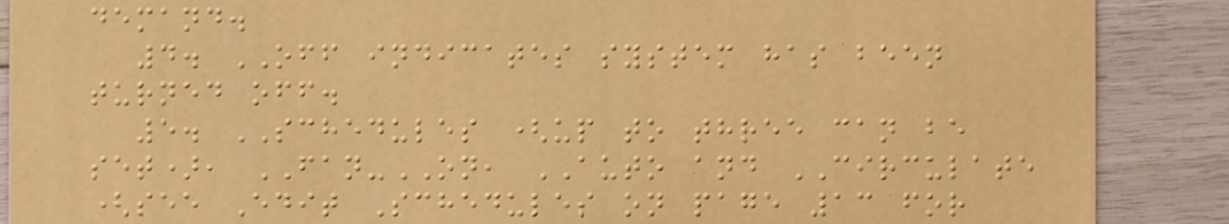demand.
4. OFF indicates system has been
turned off.
5. SCHEDULES (up to three can be
set), FAN-ON, AUTO and CIRCULATE
(see Edit Schedules on page 13 for
